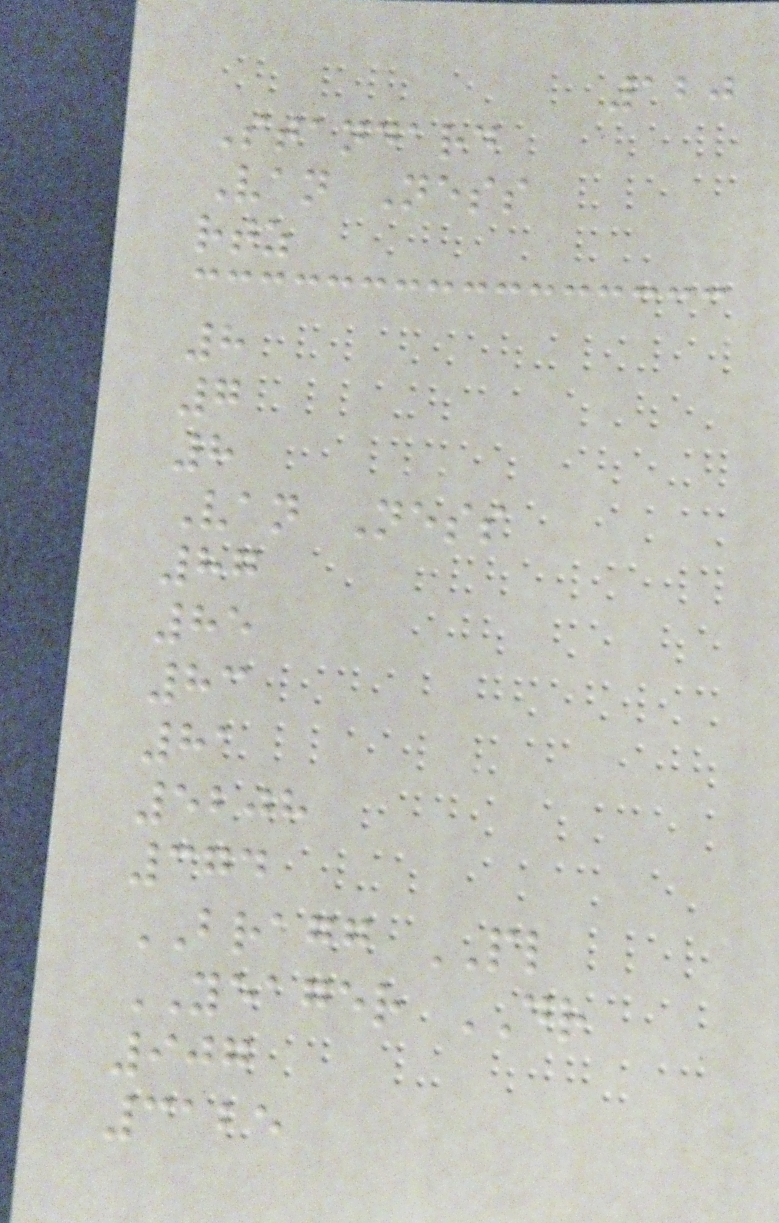120
Standard
Van Ness
rtz
8
7
8
Van Ness
87
85
83
81
5208
374
BRAGG PL
YEAGER DR
907
3125
